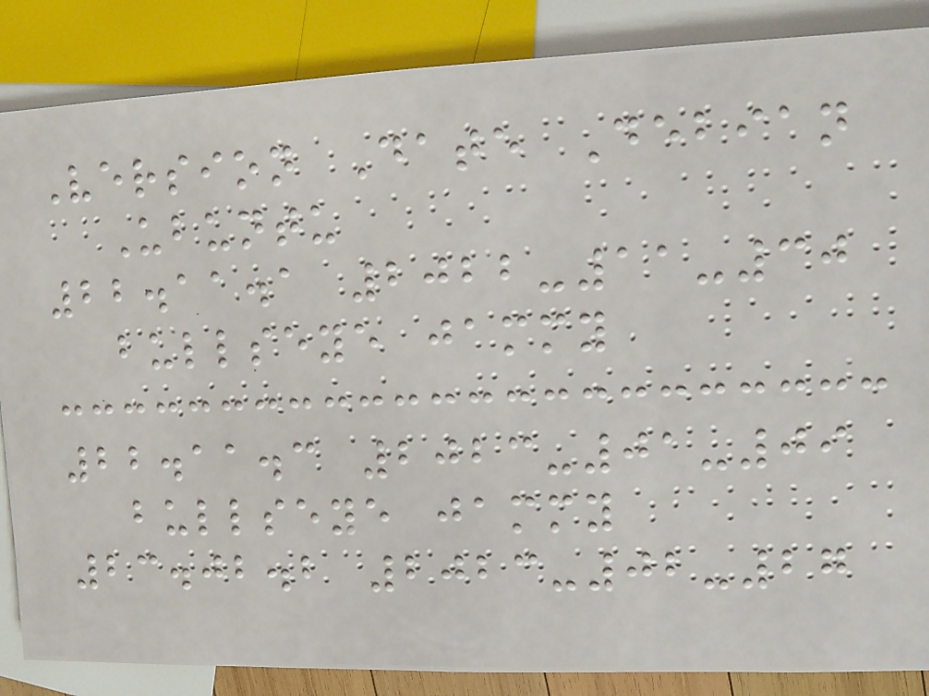Version Date Debian
Ubuntu
22.11.1 2022-11-30
bullseye jammy
22.11.3 2023-01-09
bullseye jammy
23.02.2 2023-02-27
